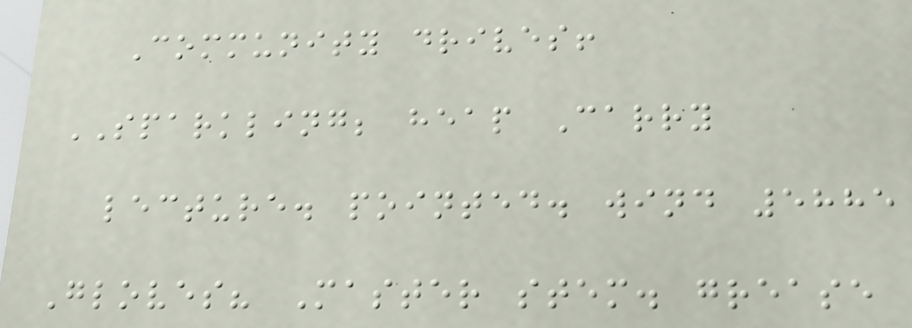Community drives!
SPARKLING; heap Carry
lecture. pointed. wind 5885
Gloves? Master stem. grease
